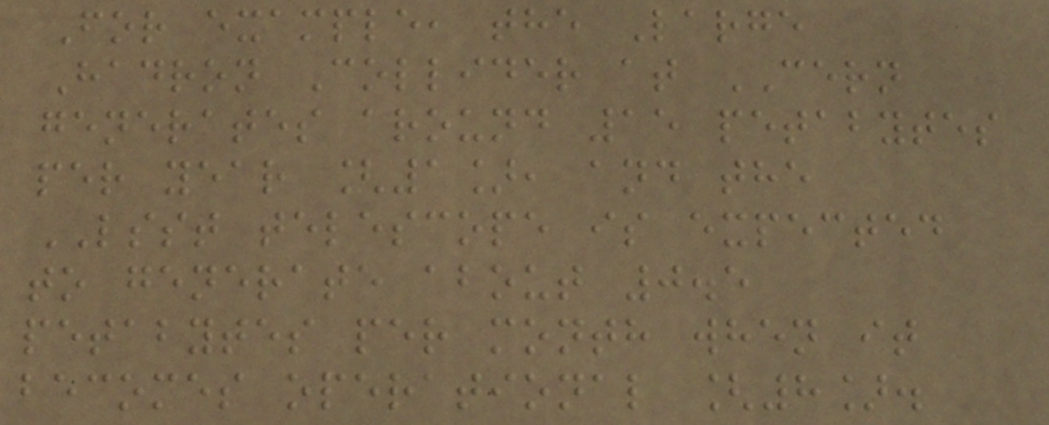For example, the Large
Hadron Collider at CERN
generates around 15 petabytes
per year [1], and the
LSST telescope is expected
to generate about 0.5
petabytes per month when it
becomes operational [8].
